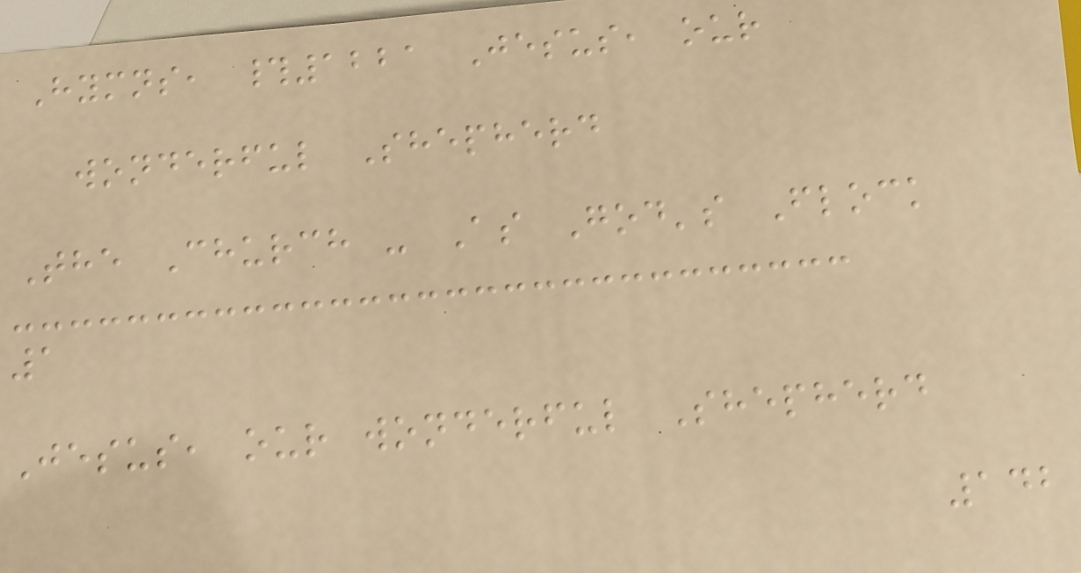Hymns, #1221 Jesus, our
wonderful Shepherd
The Church - As God's Flock
1
Jesus, our wonderful Shepherd
142
